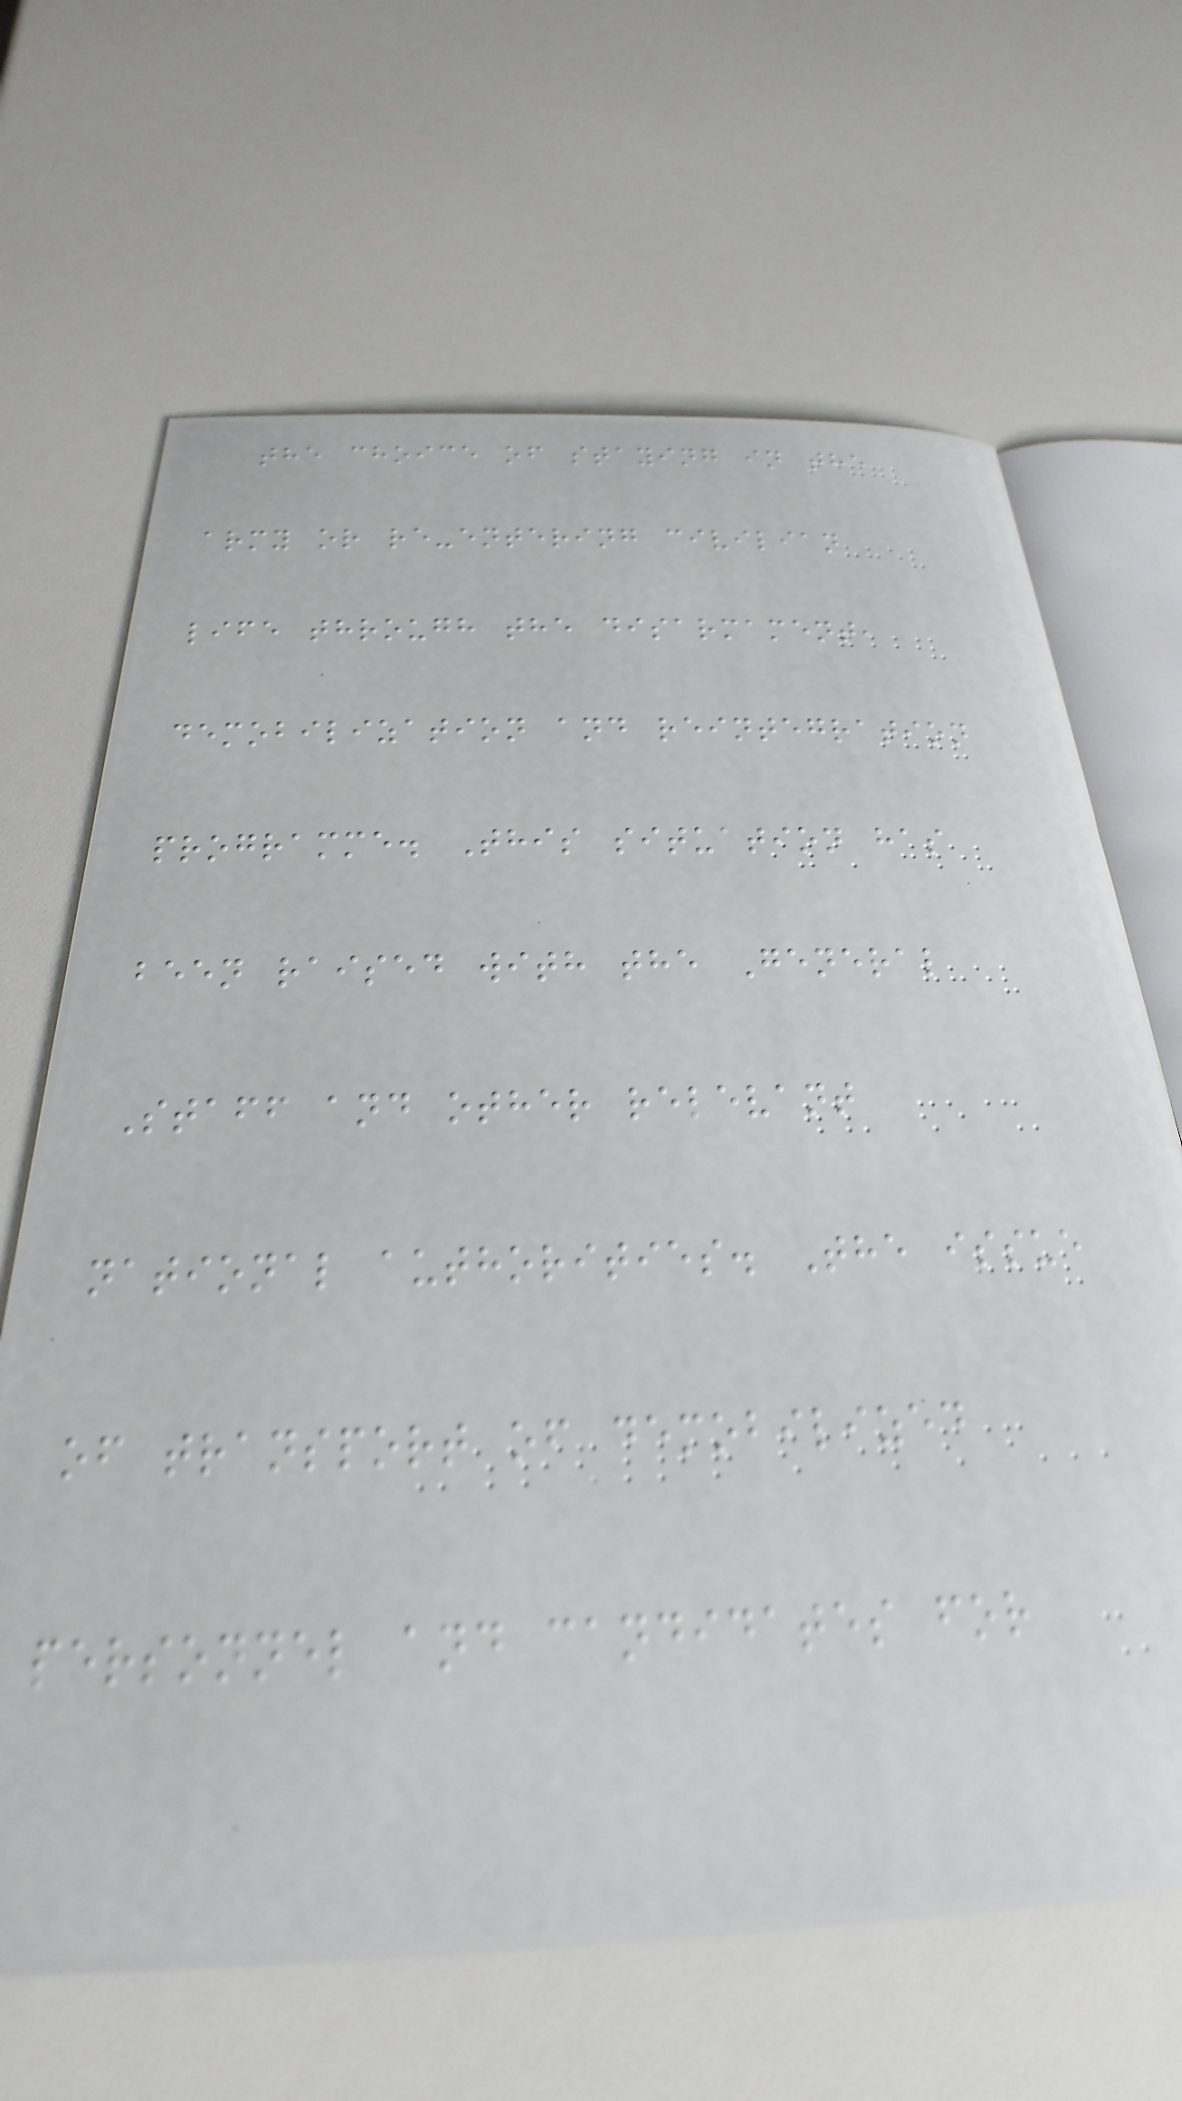the choice of staying in the
army or re-entering civilian
life through the disarmament,
demobilization and reintegration
programme. This situation has
been raised with the General
Staff and other relevant
national authorities. The issue
of transport of demobilized
personnel and candidates for
